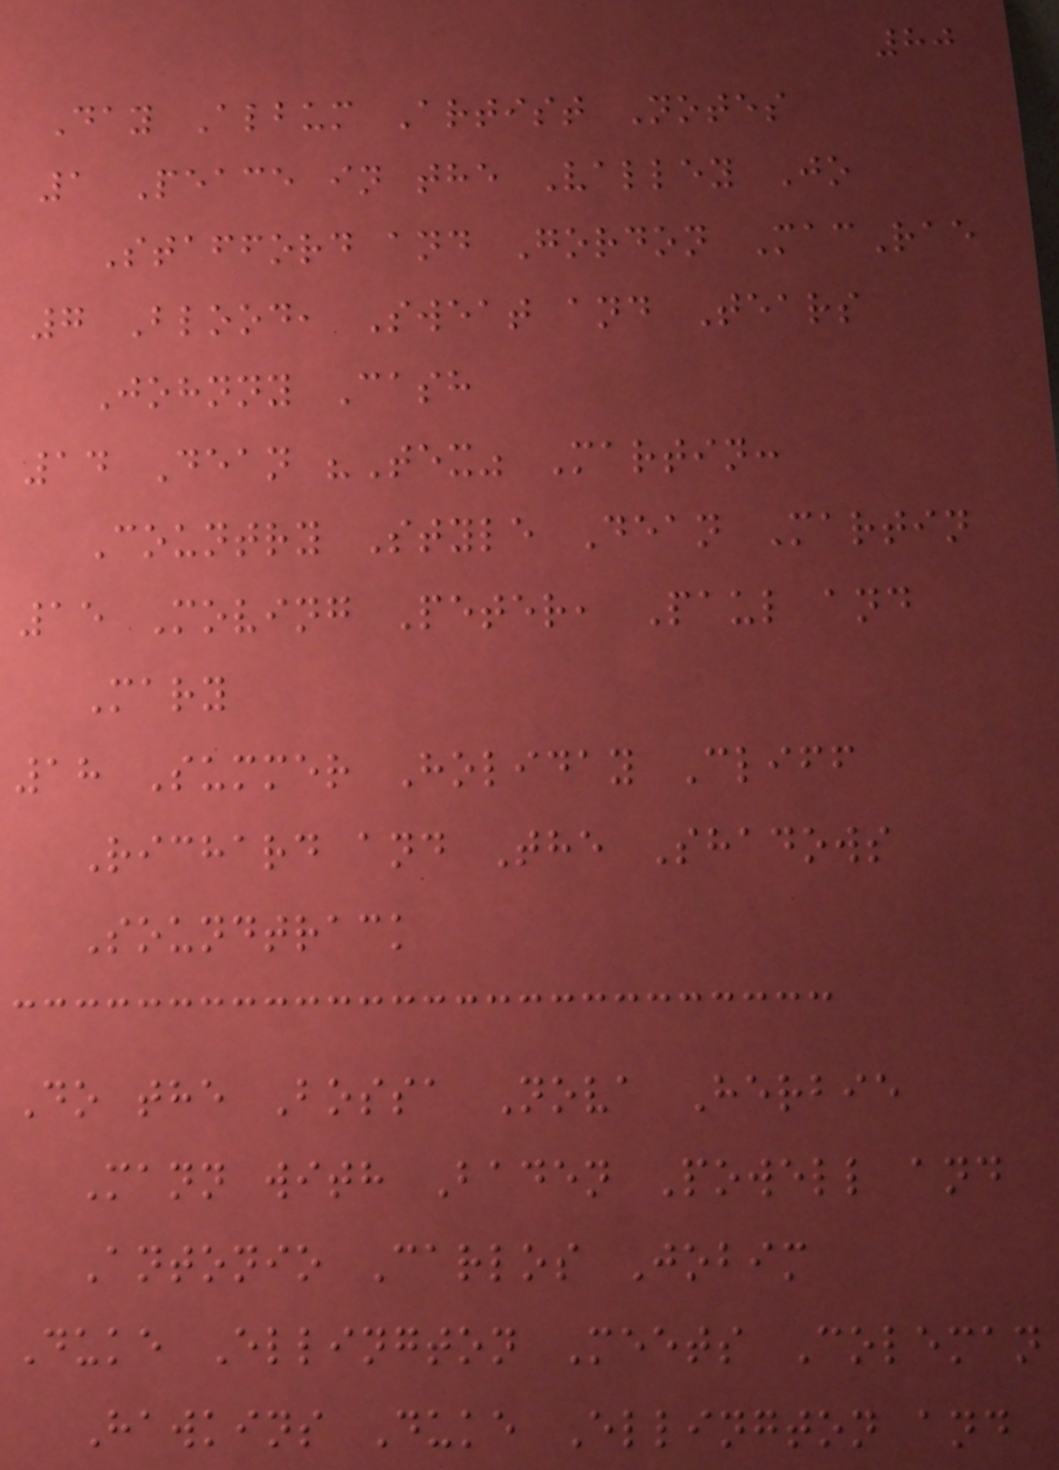80
Day Album Artist Notes
1 Peace in the Valley Jo
Stafford and Gordon MacRae
7 Blood, Sweat and Tears
Johnny Cash
14 Dean "Tex" Martin:
Country Style Dean Martin
15 Moving Peter, Paul and
Mary
18 Summer Holiday Cliff
Richard and The Shadows
Soundtrack
Do the Bossa Nova Herbie
Mann with Baden Powell and
Antonio Carlos Jobim
Duke Ellington Meets Coleman
Hawkins Duke Ellington and
